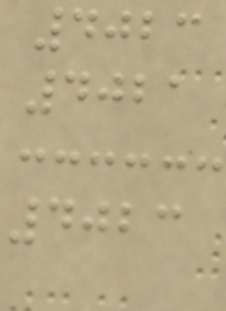4023
4021
4023
